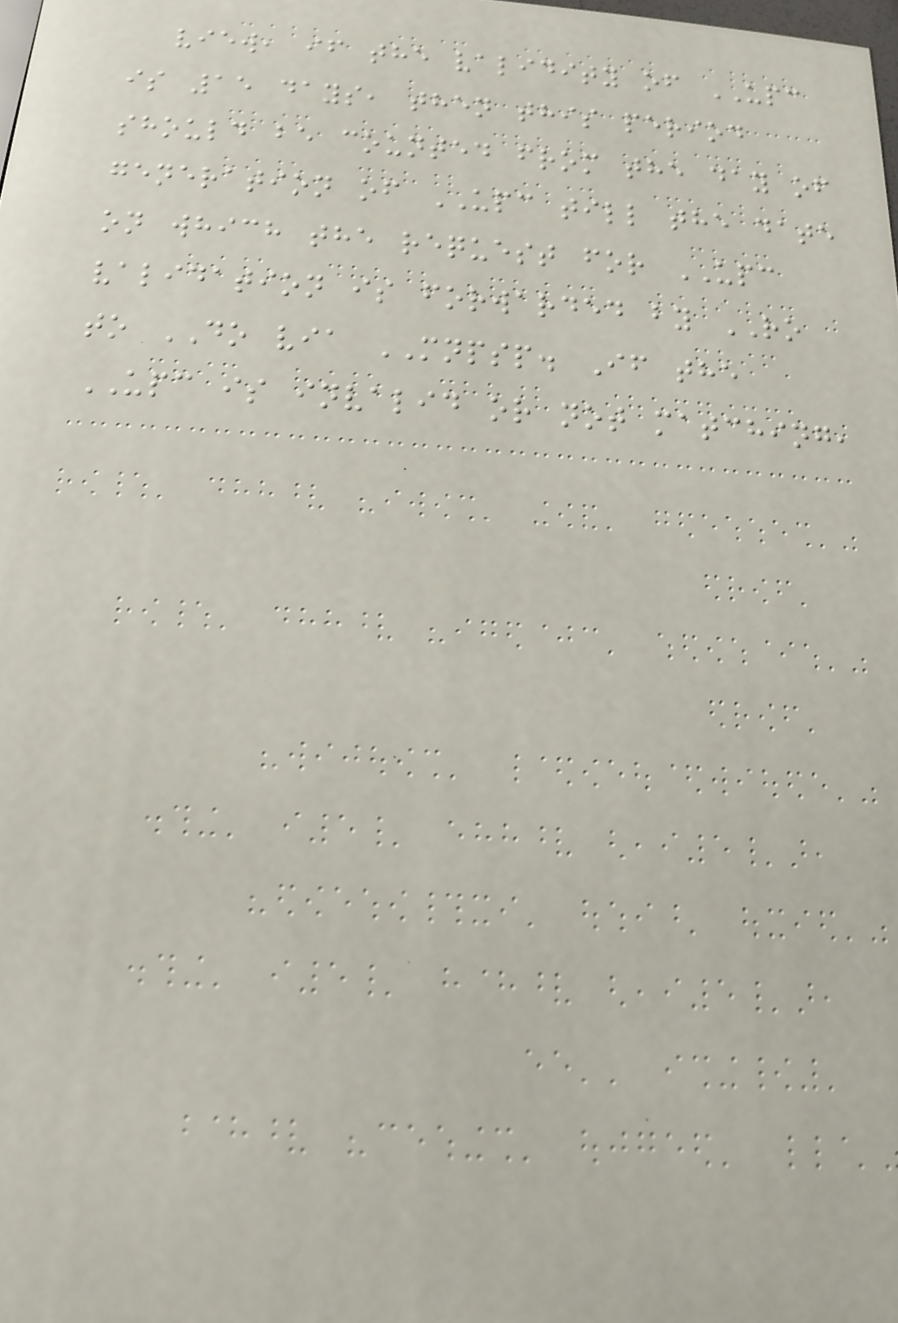view, if the validity of UPC
is 15 days, then this period
should be counted from the day of
generation of UPC till the date
on which the request for UPC
validation is forwarded by RO
to DO via MNPSP. If the
UPC is invalid or not matching,
